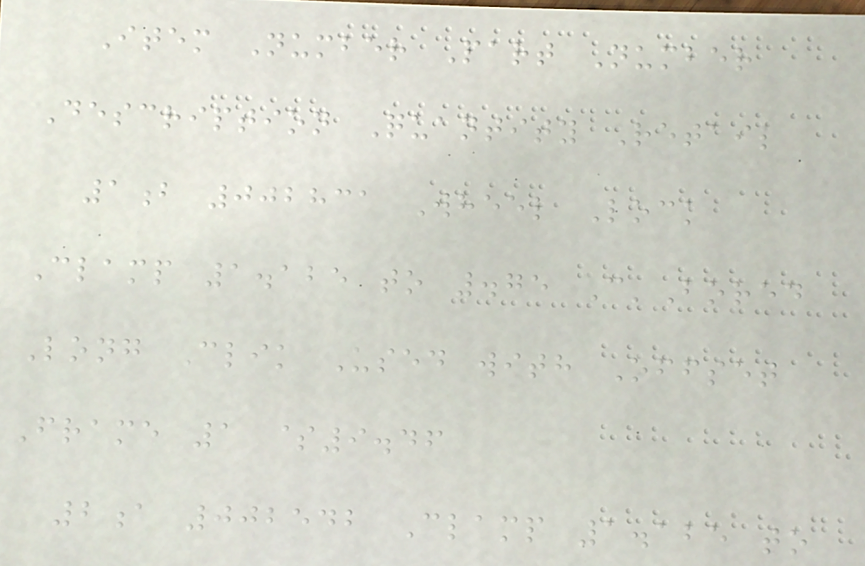Item Number Part Number
Description Quantity Retail
1b 002831 Wheel Lock
Clamp 1.125 to .75 C'Bored
Long Clik Used with Offset
Frame 1 $9.46
2a 002542 Clamp 1.125 to
